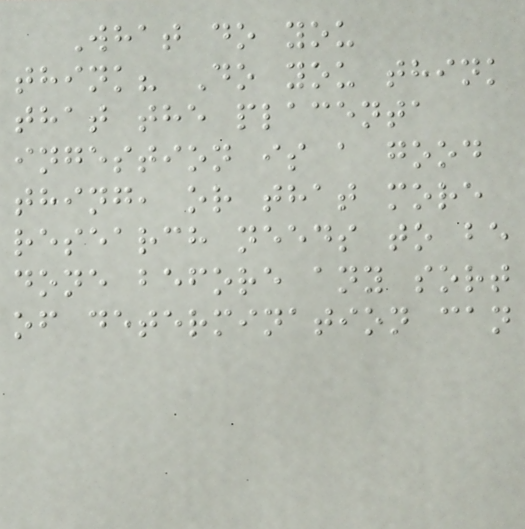What do you
think? Do you think
that the placenta
ingestion is a good
thing, or that more
research needs to be
done before any sort
of determination can
